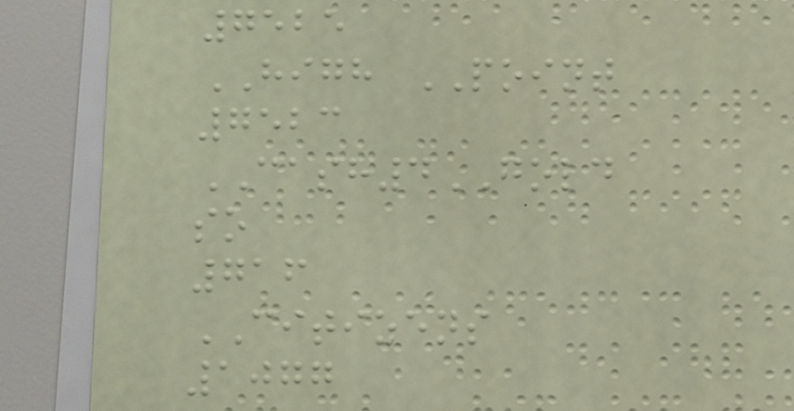7525
HIGH POINT
7523
CASH4GOLD
so
716
CITIZENS
1077
